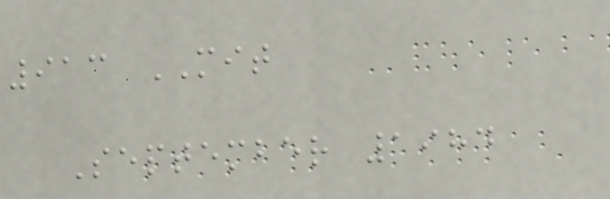913 MIT
September 1984
